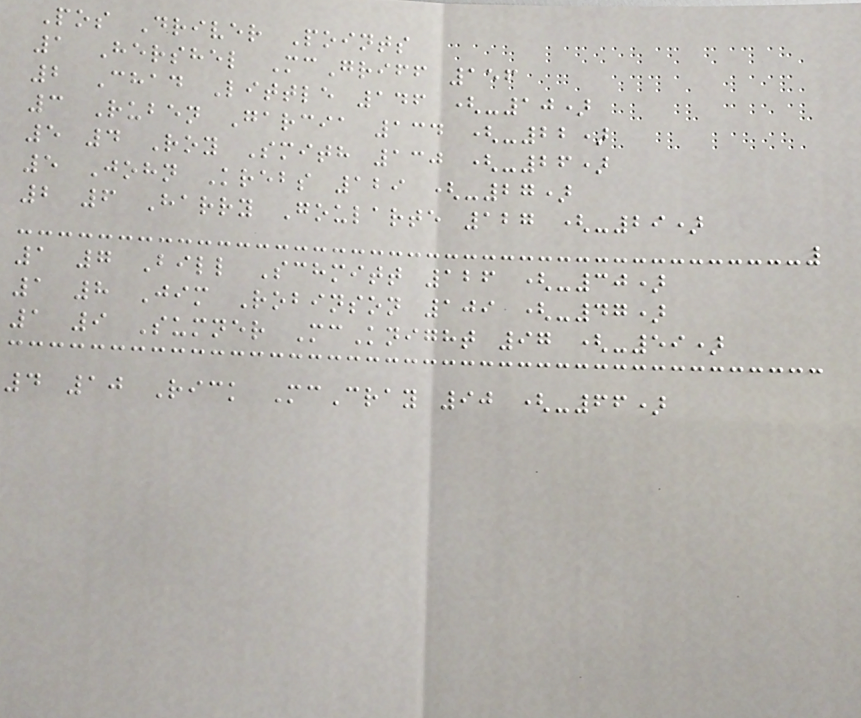Pos Driver Points
1 Hershel McGriff 156
2 Chad Little 146 (-10)
3 Ruben Garcia 134 (-22)
5 4 Roy Smith 130 (-26)
5 John Krebs 129 (-27)
2 6 Harry Goularte 127 (-29)
1 7 Bill Schmitt 126 (-30)
1 8 Jim Robinson 109 (-47)
1 9 Sumner McKnight 97 (-59)
4 10 Rick McCray 90 (-66)
